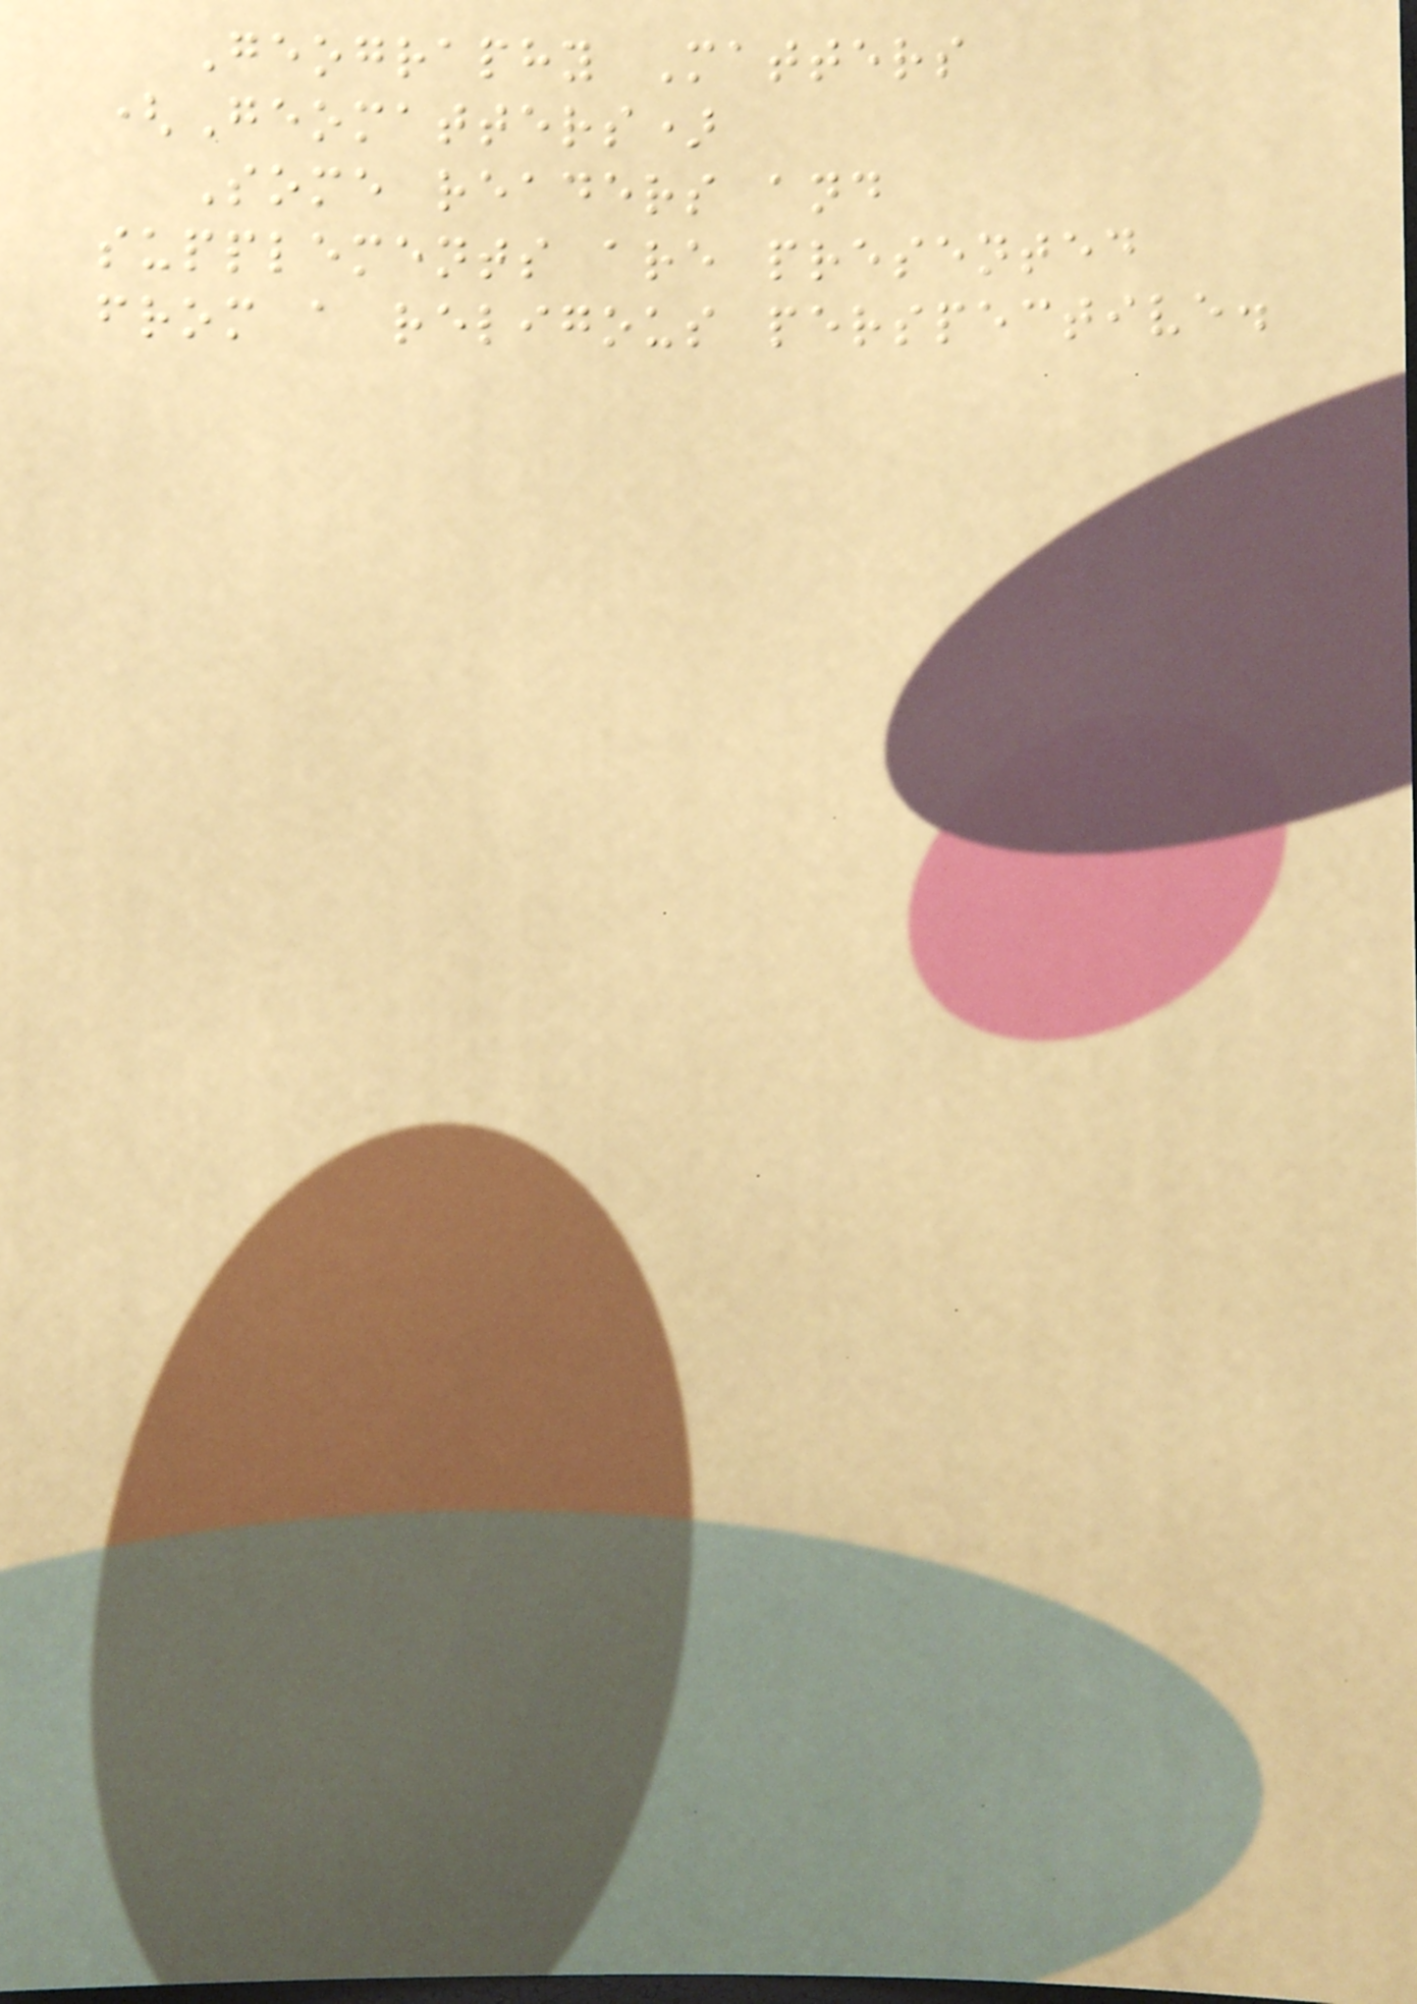Geography Matters
(Geomatters)
Some readers and
supplements are presented
from a religous perspective.
